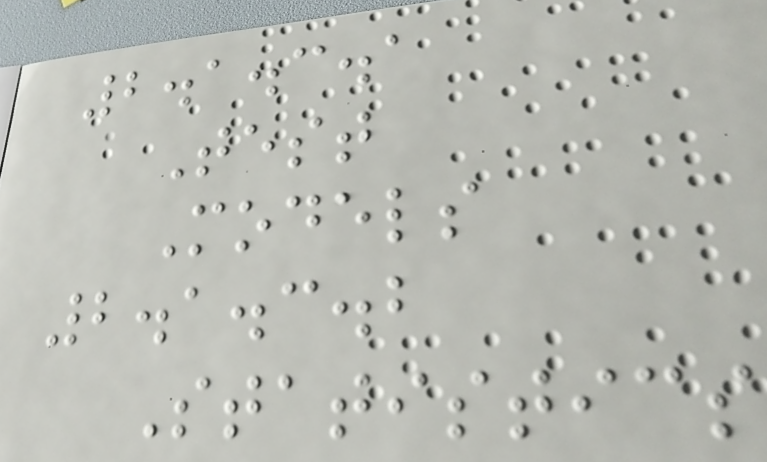2.1.3.1
Test
Models
2.1.3.2
Statistics
